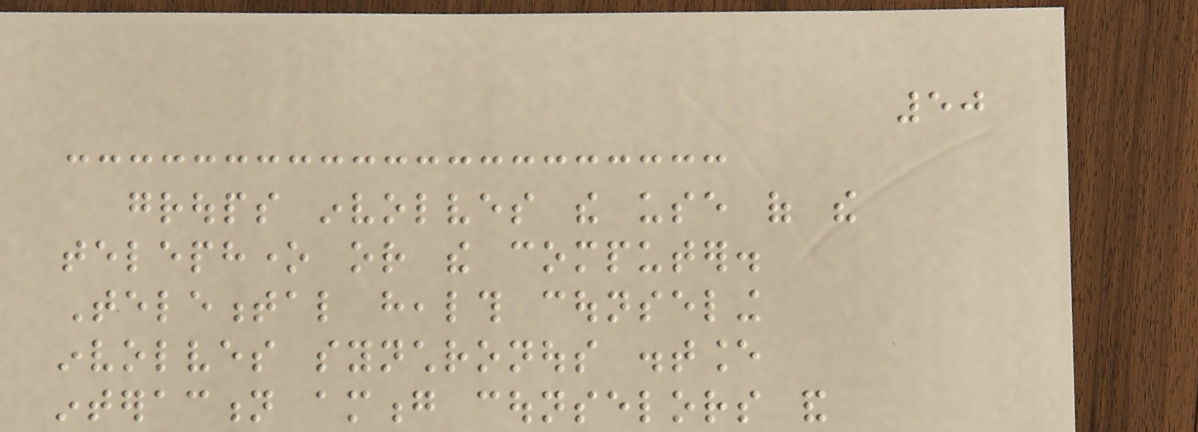50
groups involves the use of the
telephone or the computer.
Telemental health counseling
involves synchronous distance
interaction among counselors and
